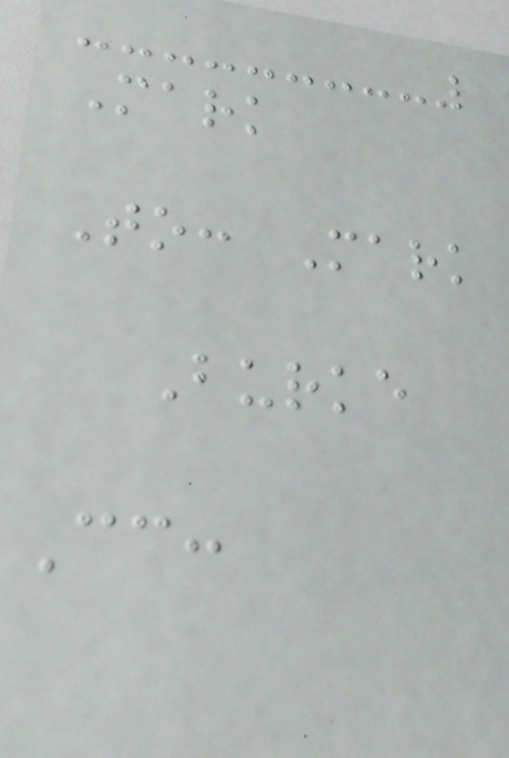Mark
To: Mark
Burke
Cc:
